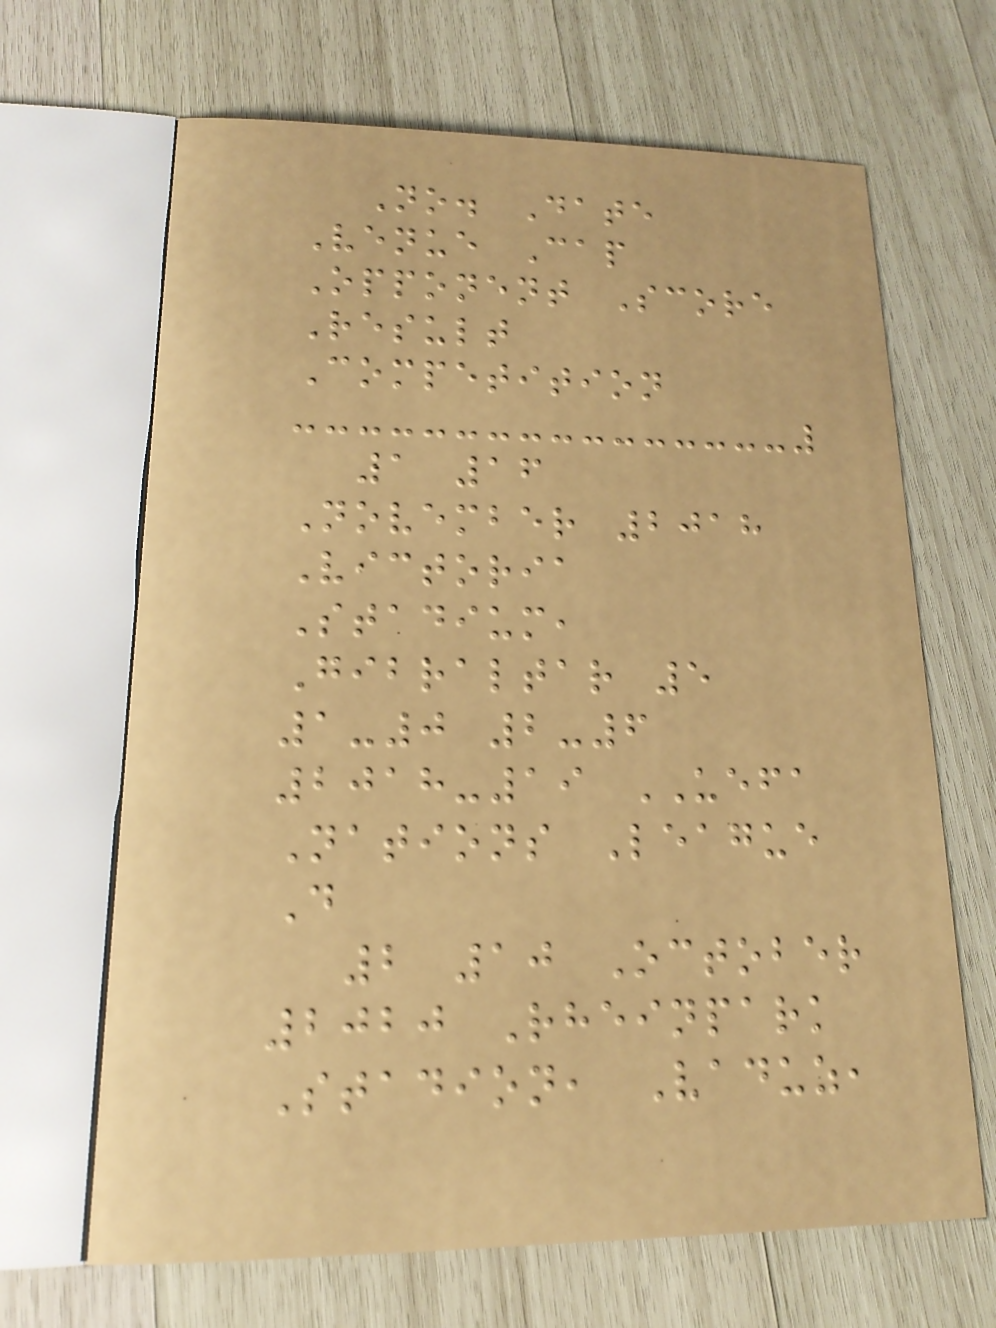No. Date
Venue Cap
Opponent Score
Result
Competition
1 16
November 2018
Victoria
Stadium,
Gibraltar 5
1-0 2-6
2018-19 UEFA
Nations League
D
2 10 October
2020 Rheinpark
Stadion, Vaduz,
